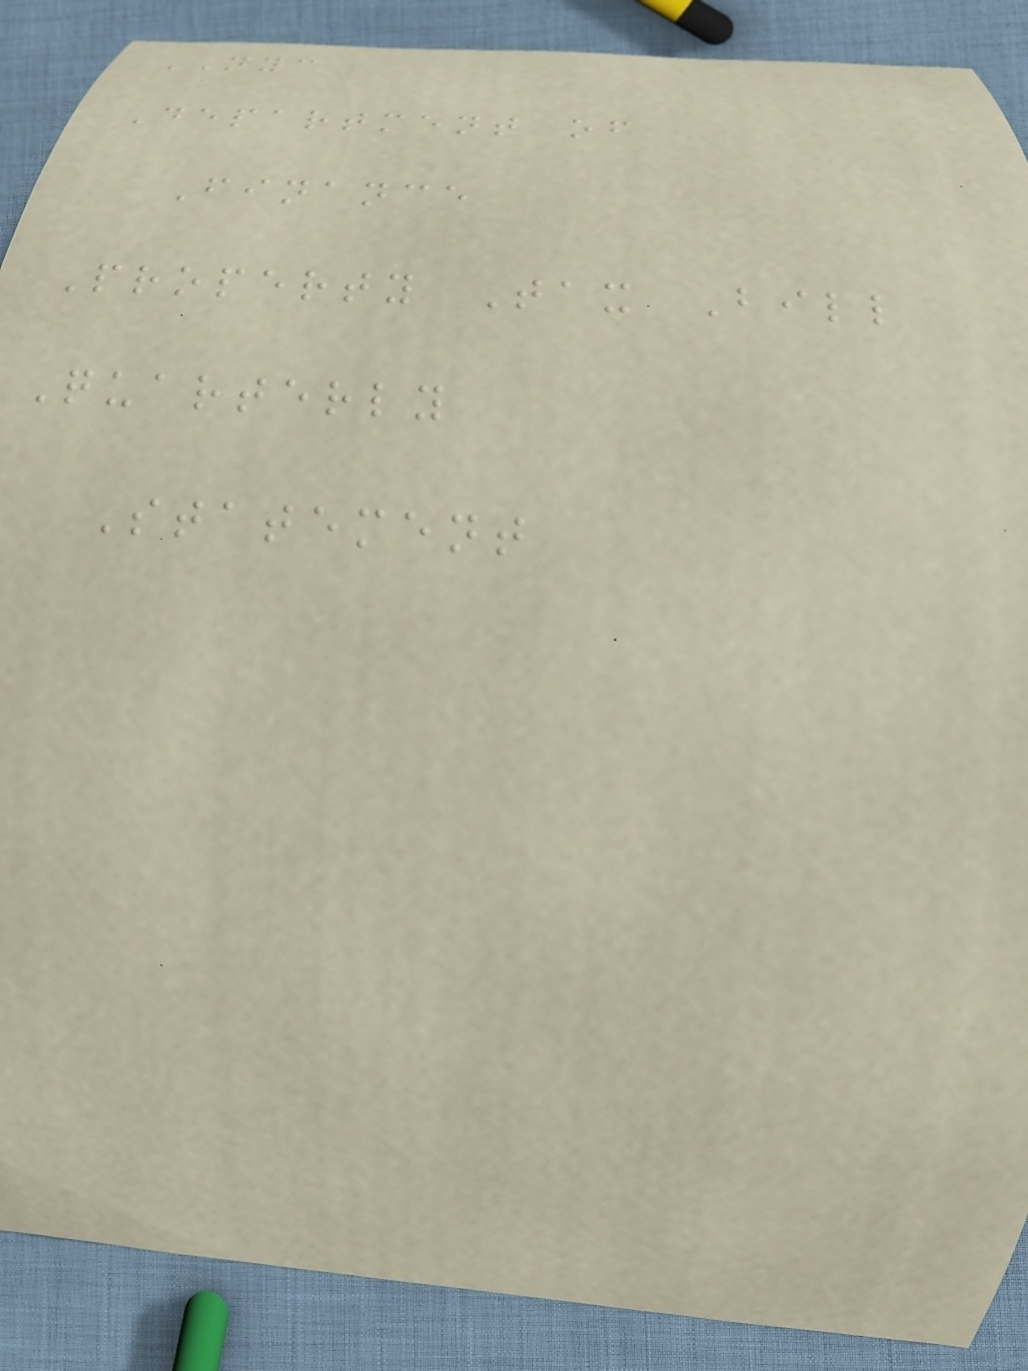NYC
Department of
Finance
Property Tax Bill
Quarterly
Statement
